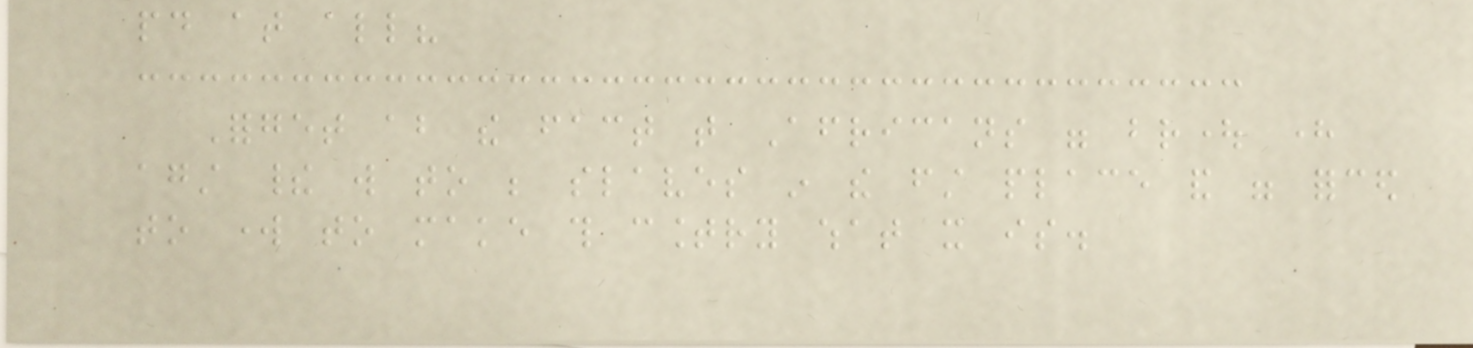paid at all?
Forget about the fact that Africans were brought here
against their will to be slaves in the first place and were forced
to work to make this country what it is.
